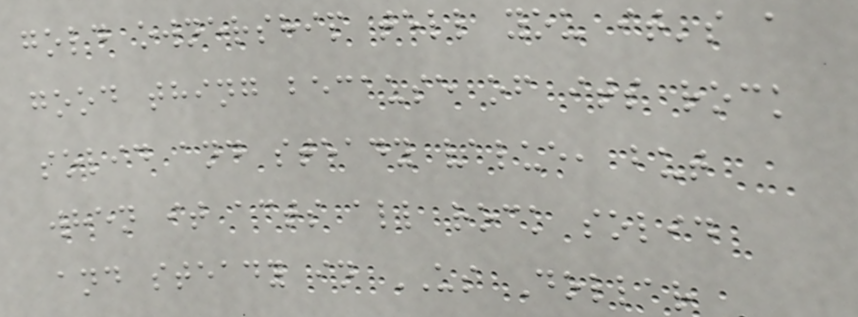gold ownership tell you it's a
good thing because of its rock
solid and steady value, but
when it acts all rock solid
and steady in US Dollar
